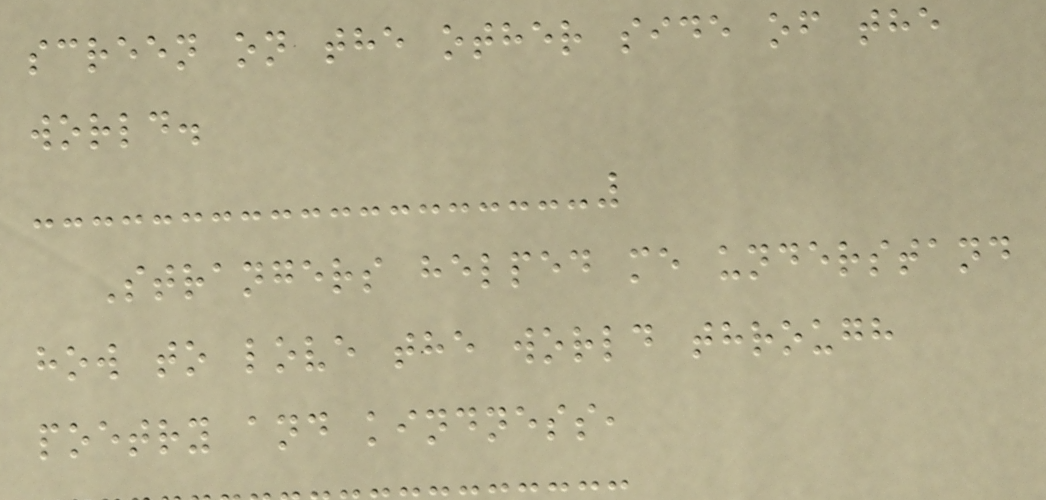screen on the other side of the
world.
Strangers helped me understand
how to love the world through
poetry and kindness,
